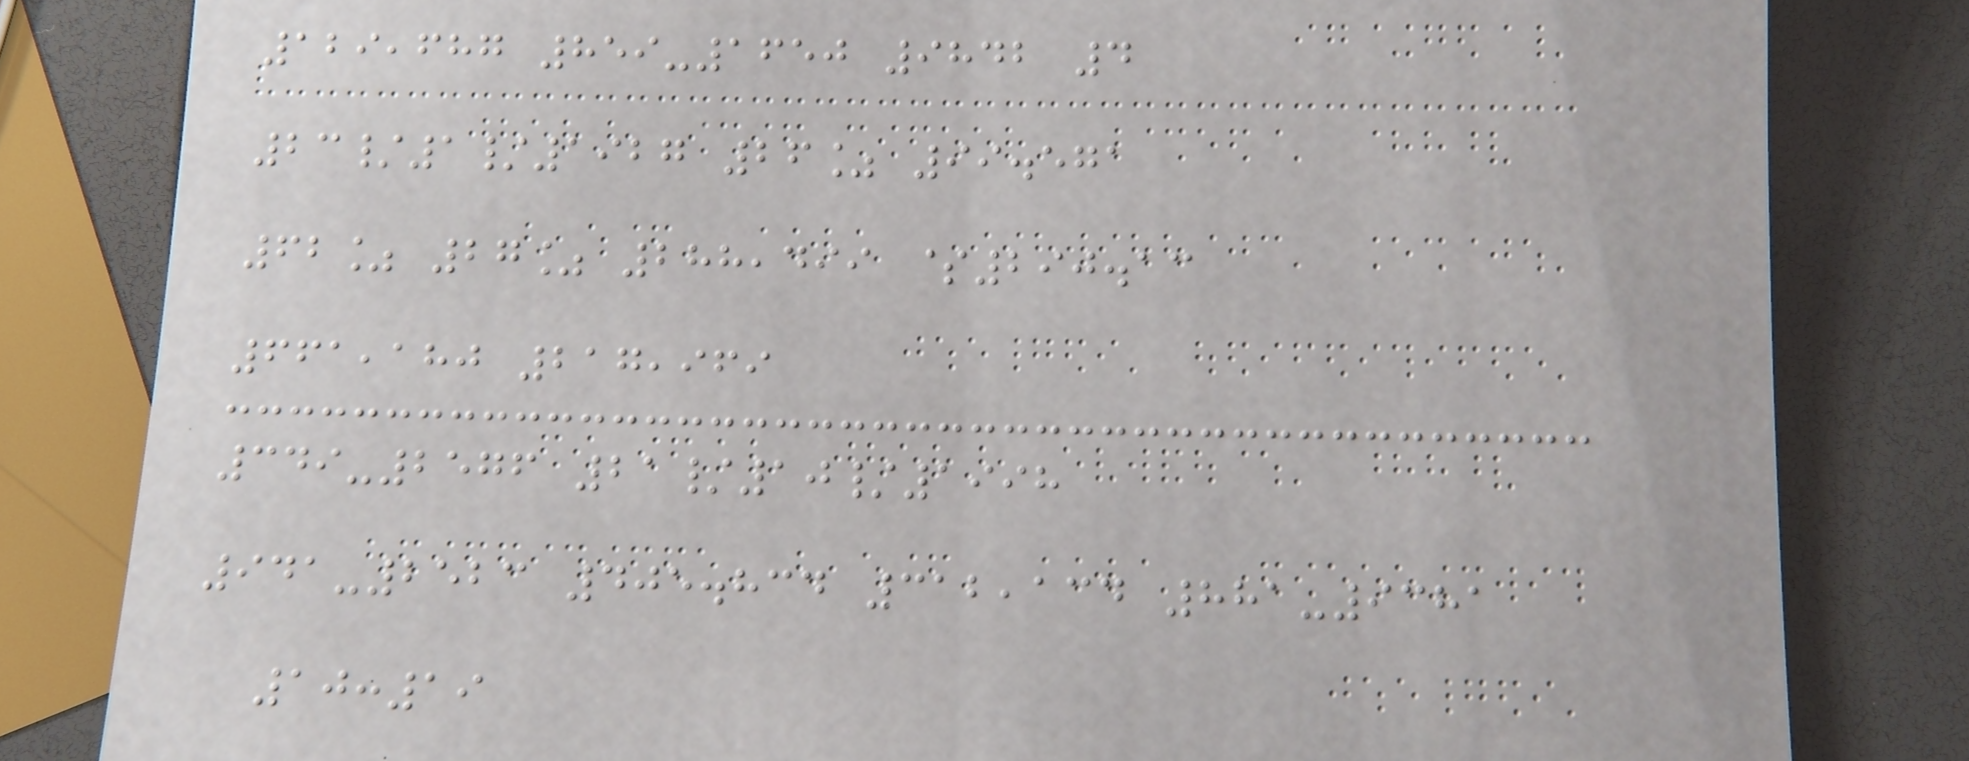129,687 859-1650 9842 4
23/1/1927 26% 99.571
62% 27% 288,499 $290.13
661,180 217,969
349-2576 21/10/1998
941-2523 405.834 312,134 881-9381
10:19
